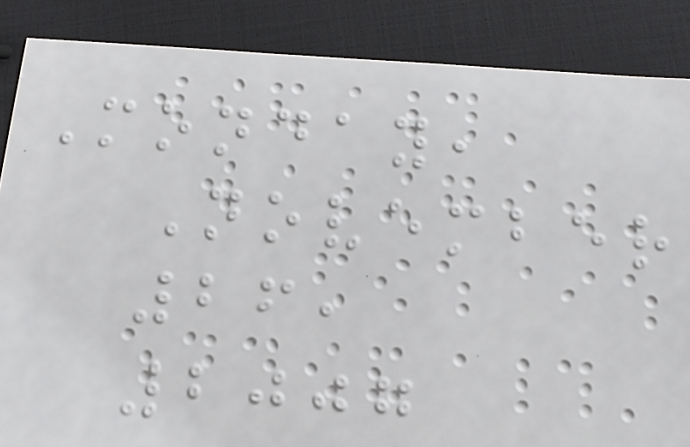Monday,
November
26,
2007
